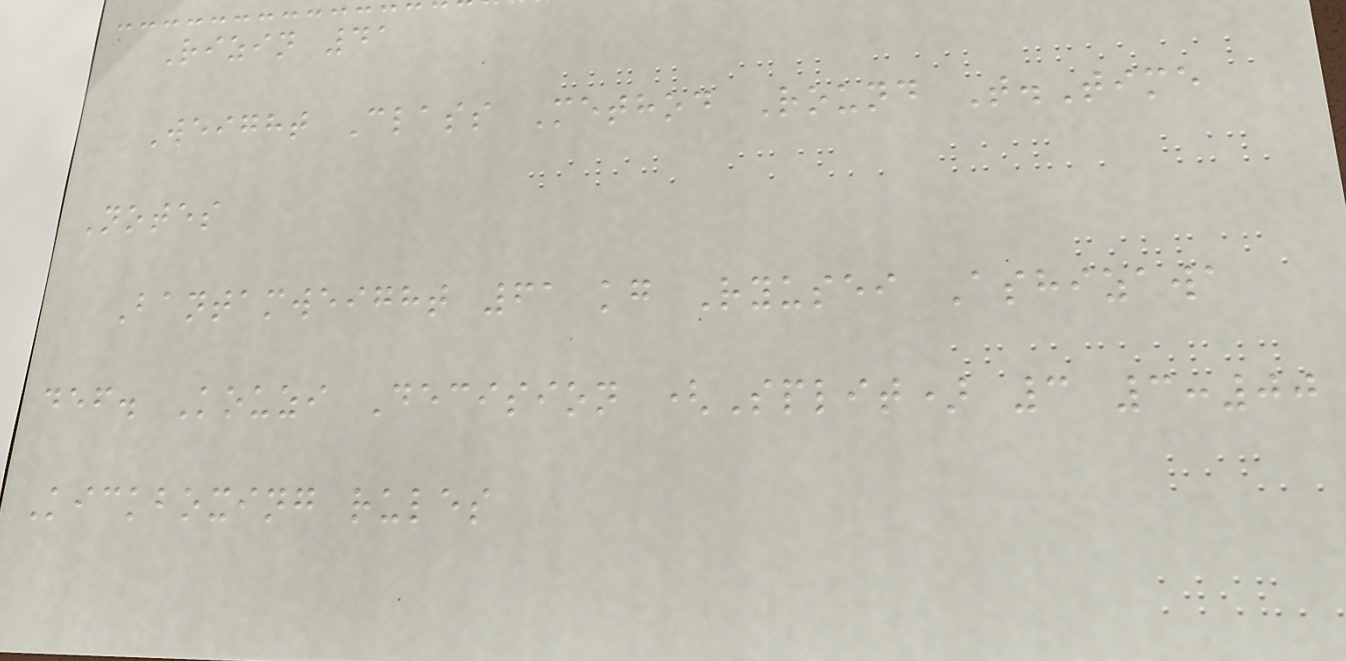Rizin 41
Weight Class Method Round T.Time
Notes
Bantamweight 61 kg Ryusei Ashizawa
def. Kouzi Decision (Split) 3 3:00
Kickboxing rules
